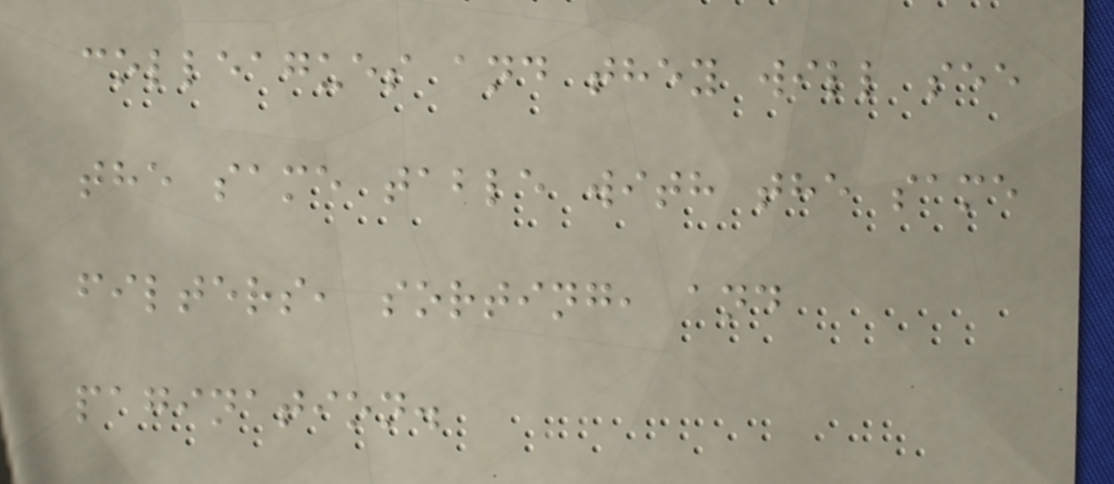colleagues and they will see
the same table with the same
filters, sorting, and
pagination.
